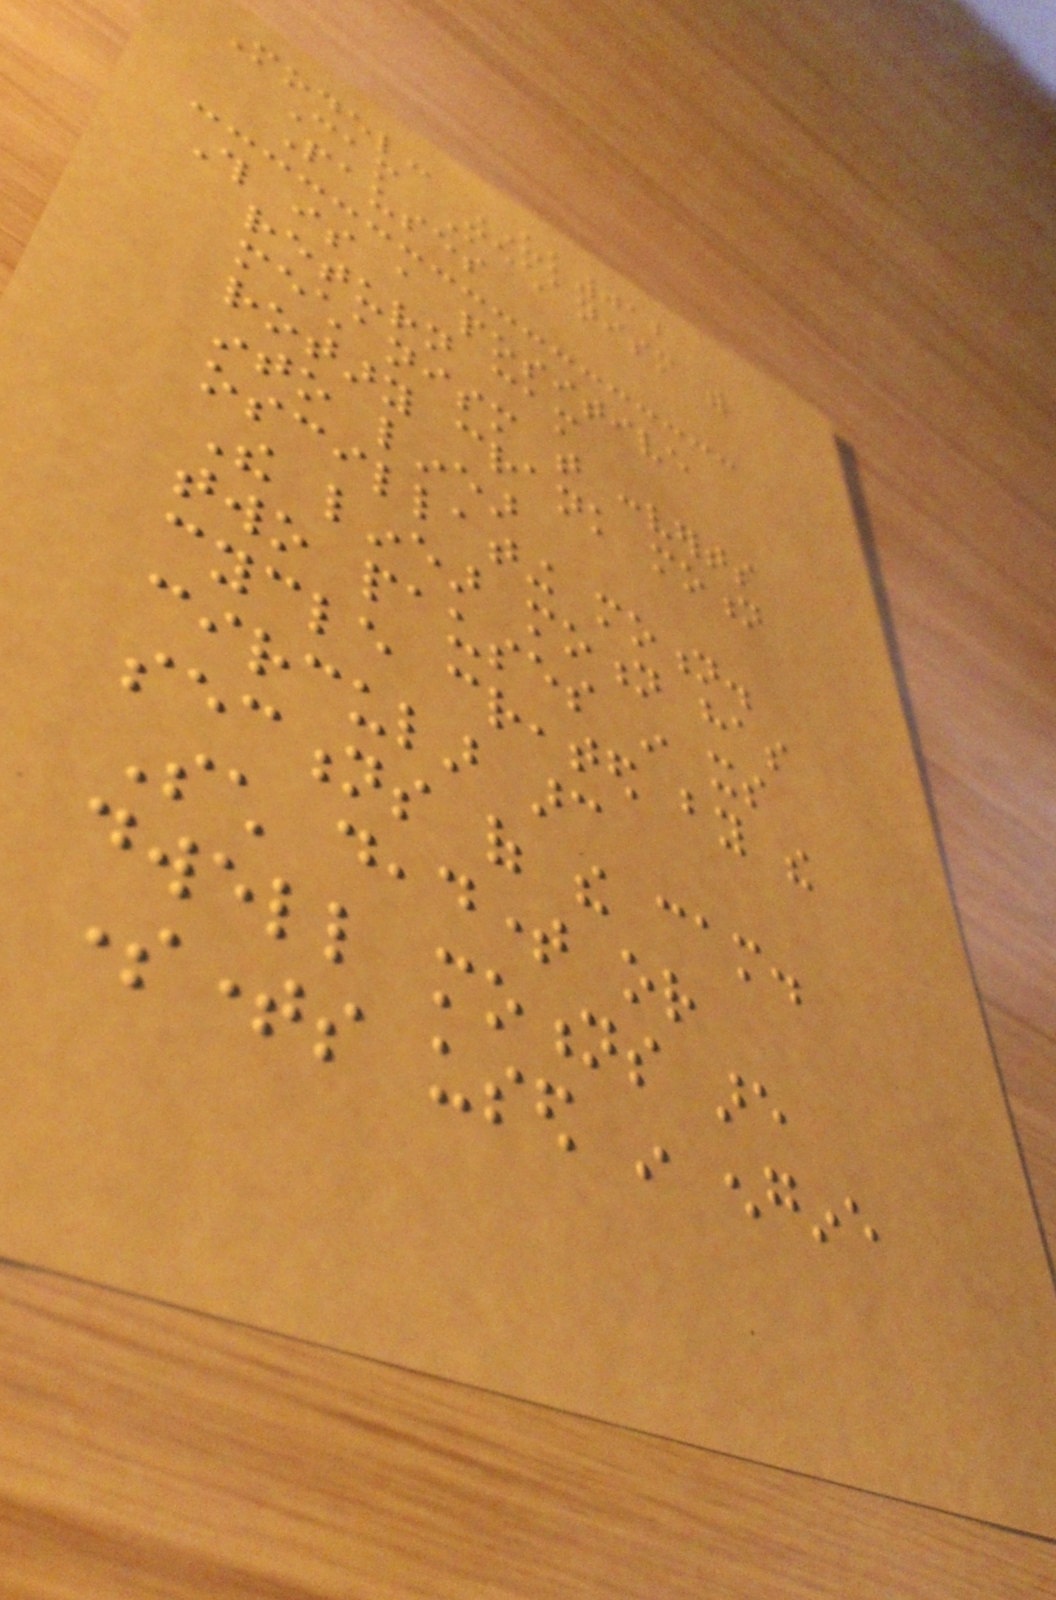Model: UK012
Cam Mechanism with
Pauses
This is a positive
return cam
mechanism that converts
rotary crank motion
into linear
oscillating motion.
The linear motion has
two pauses in its
cycle created by the
circular arc
sections of the cam.
Such deadtime or
dwell motions are
sometimes used in engine
